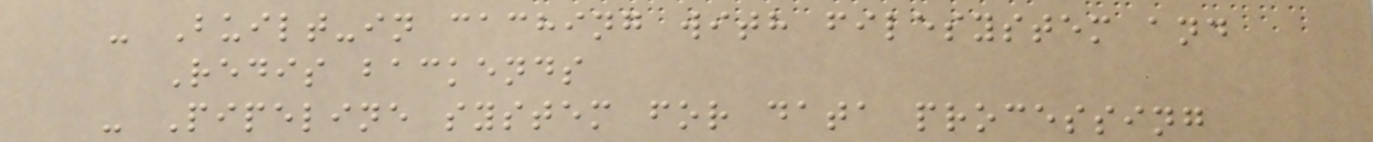- Built-in caching with filesystem and
Redis backends
- Pipeline system for data processing
